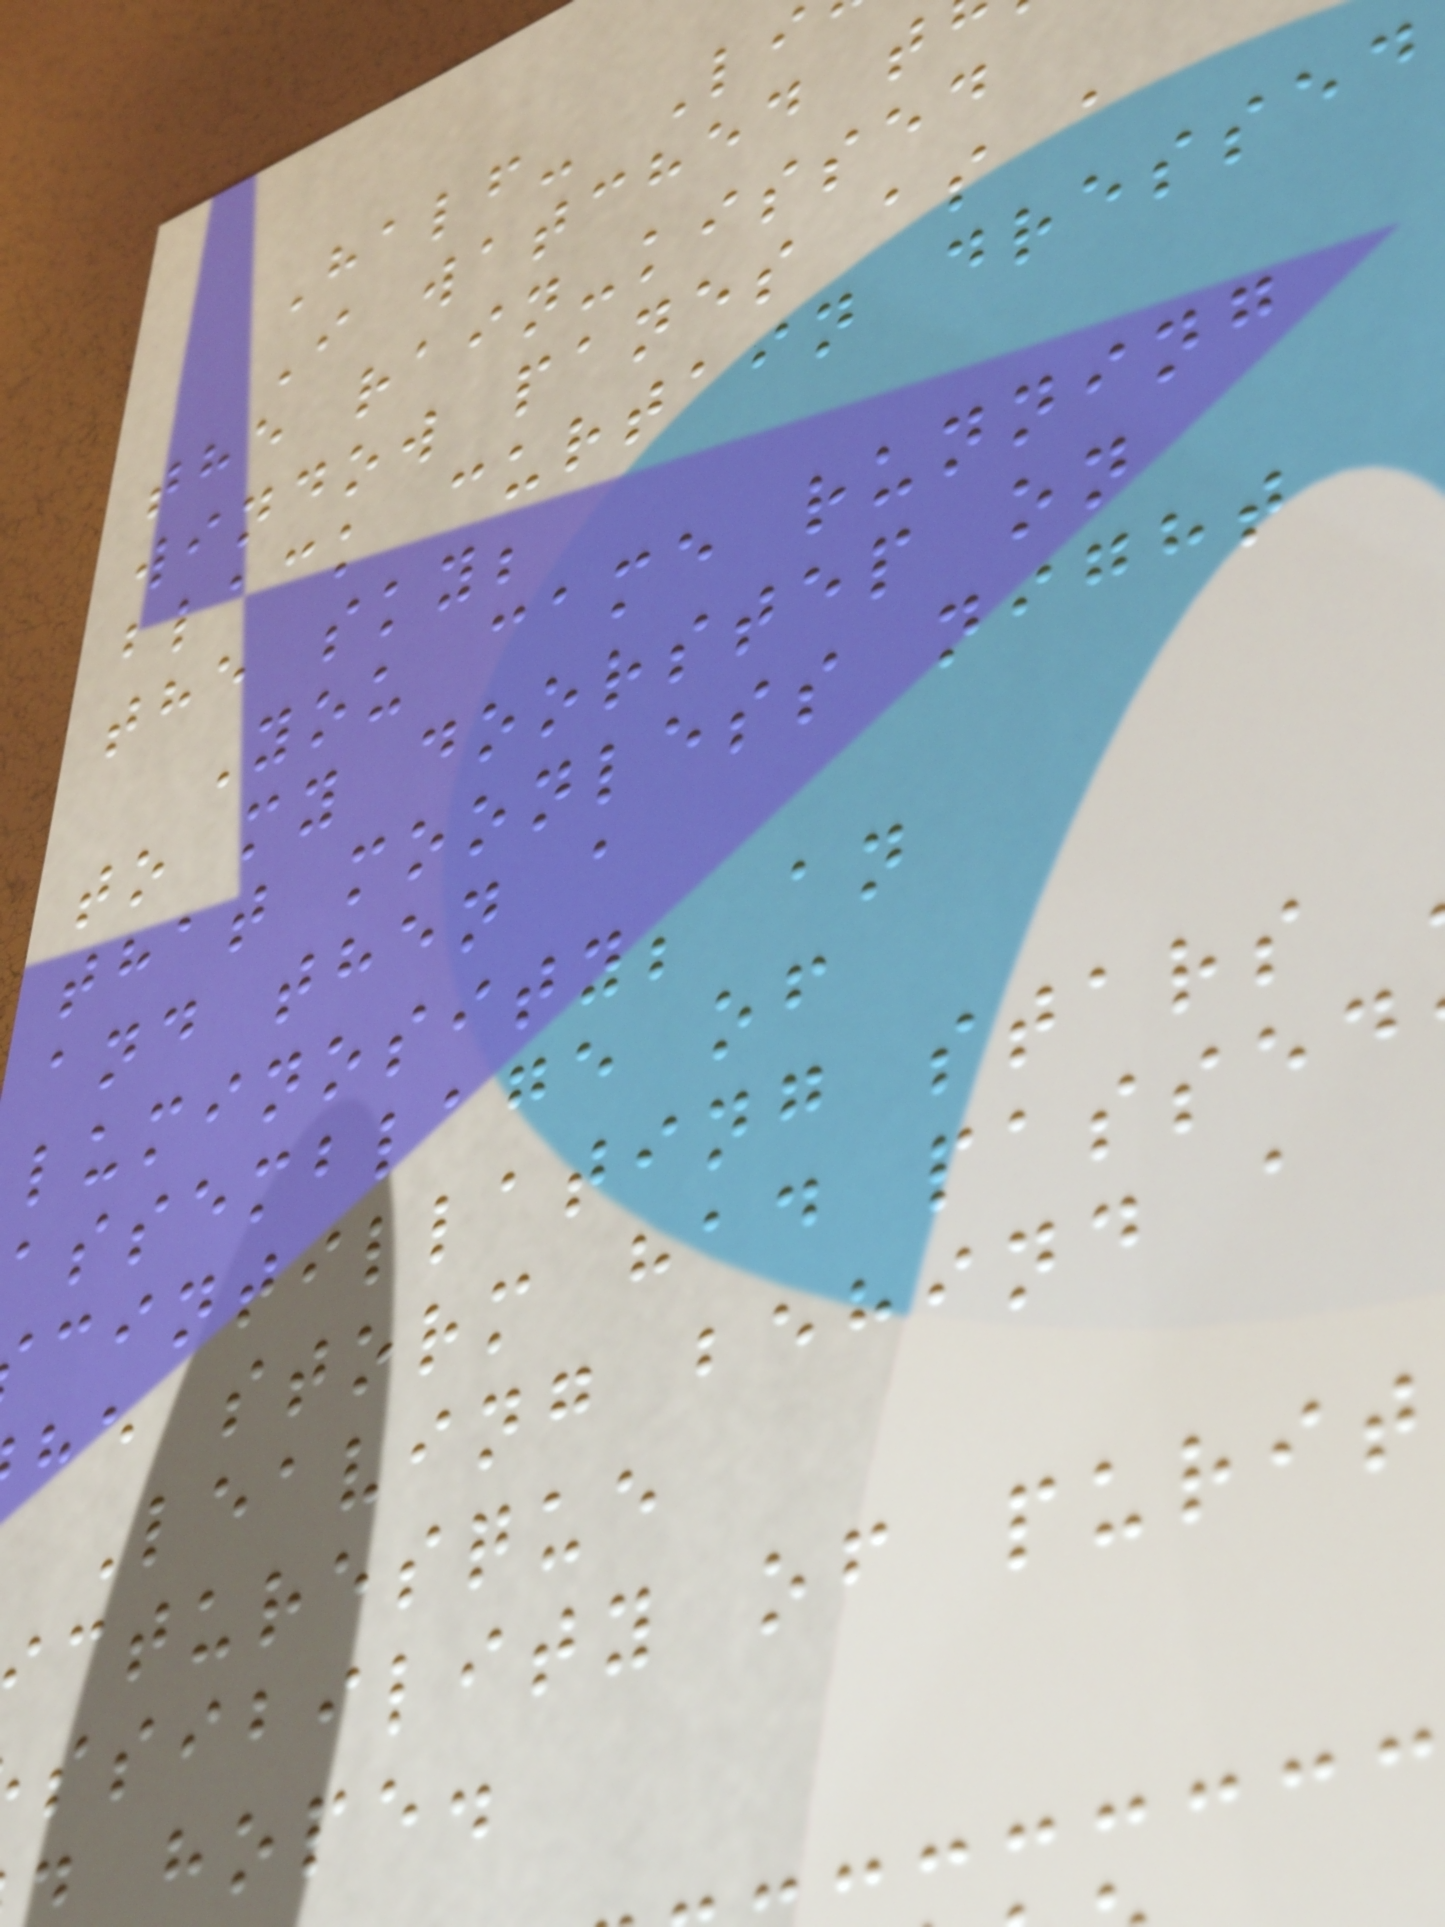Half- Li
I watched t
the rain-kissed
window panes as a
black curtain dressed
the sky;
You came running
to my doorstep on
that moonless night
and then a
luminosity; an
assemblage of
cintillating stars
he storm had passed
Leaving behind a
cturesque
ssibility of purit
hope.
